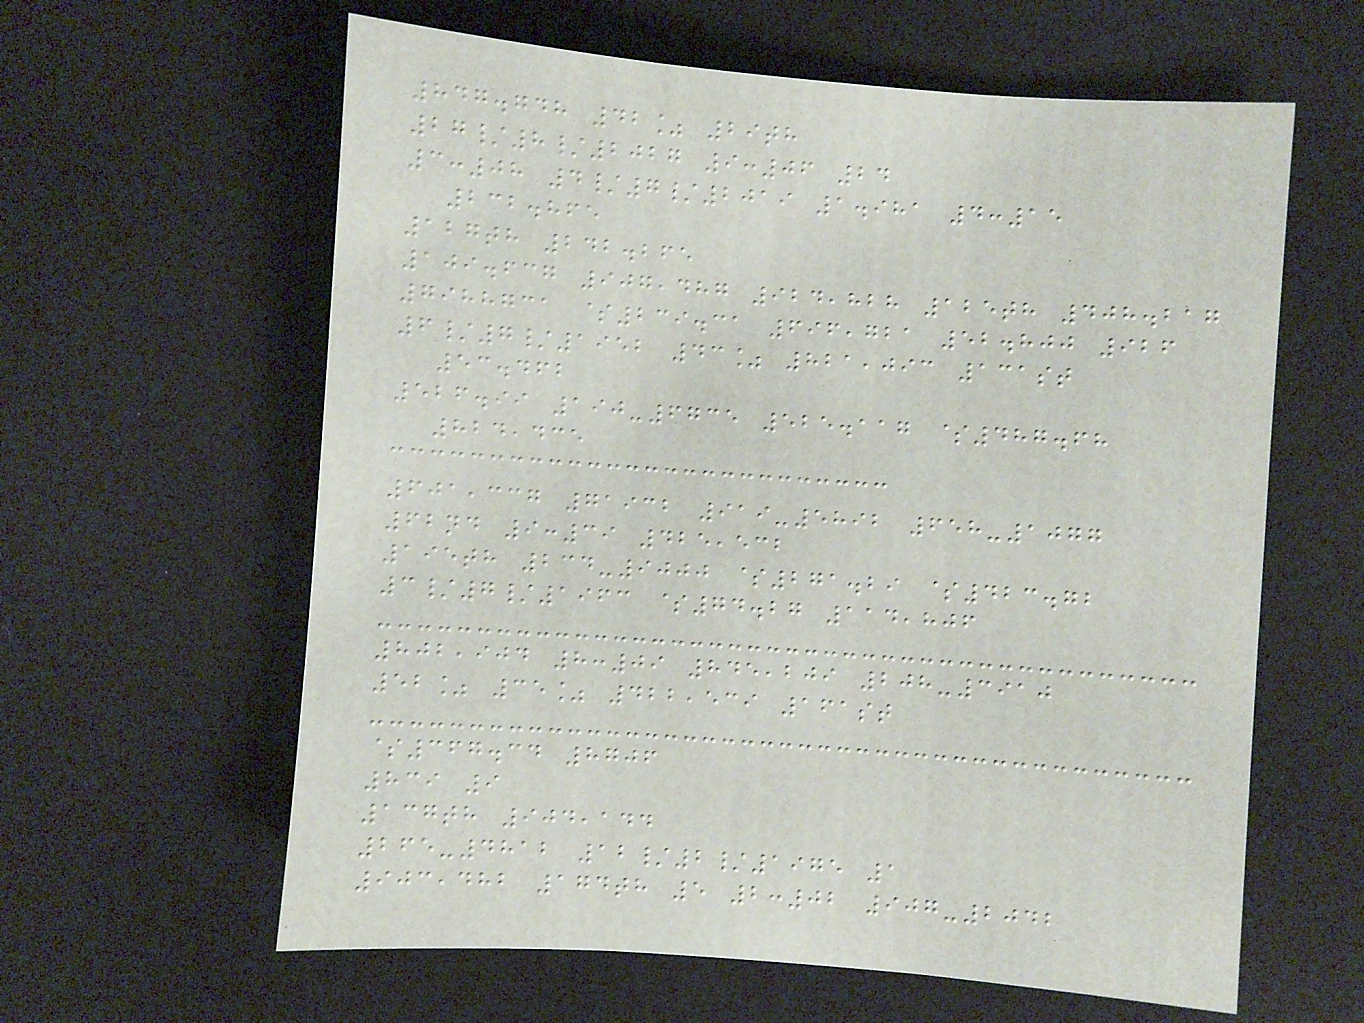847.748 42% 29th
27/8/2027 9:06 24
3:08 4/7/2019 1.981 4:15
232.865
127th 242.265
109.637 907,487 924,828 125th 408.217
7988731 $239.31 696,721 52.800 926
6/7/1952 43% 821,093 131st
53.462
526.99 190-6735 525.117 $487.68
824,435
601,337 71932 919-5892 658-1077
62nd 9:39 425,532
195th 234-9000 $271.29 $423.72
3/7/1963 $74.27 114,806
802,904 8:09 845,209 208-3910
52% 35% 422,539 161st
$367.34 8706
839 9
137th 904,144
265-4812 12/2/1975 1
903,482 174th 5 2:02 907-2042
